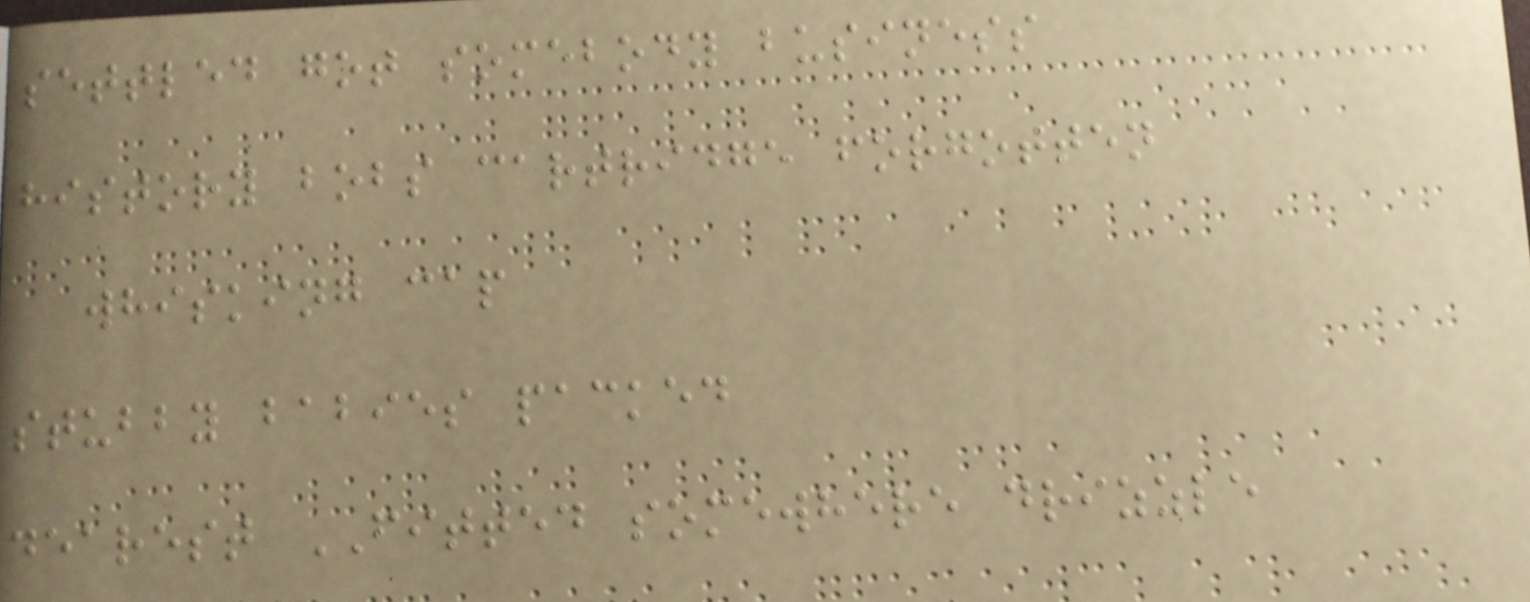settled got somebody business
history bobs cartridge forgotten
whisking cap
stubby babies packed
dearest FITTED somewhere drizzle
